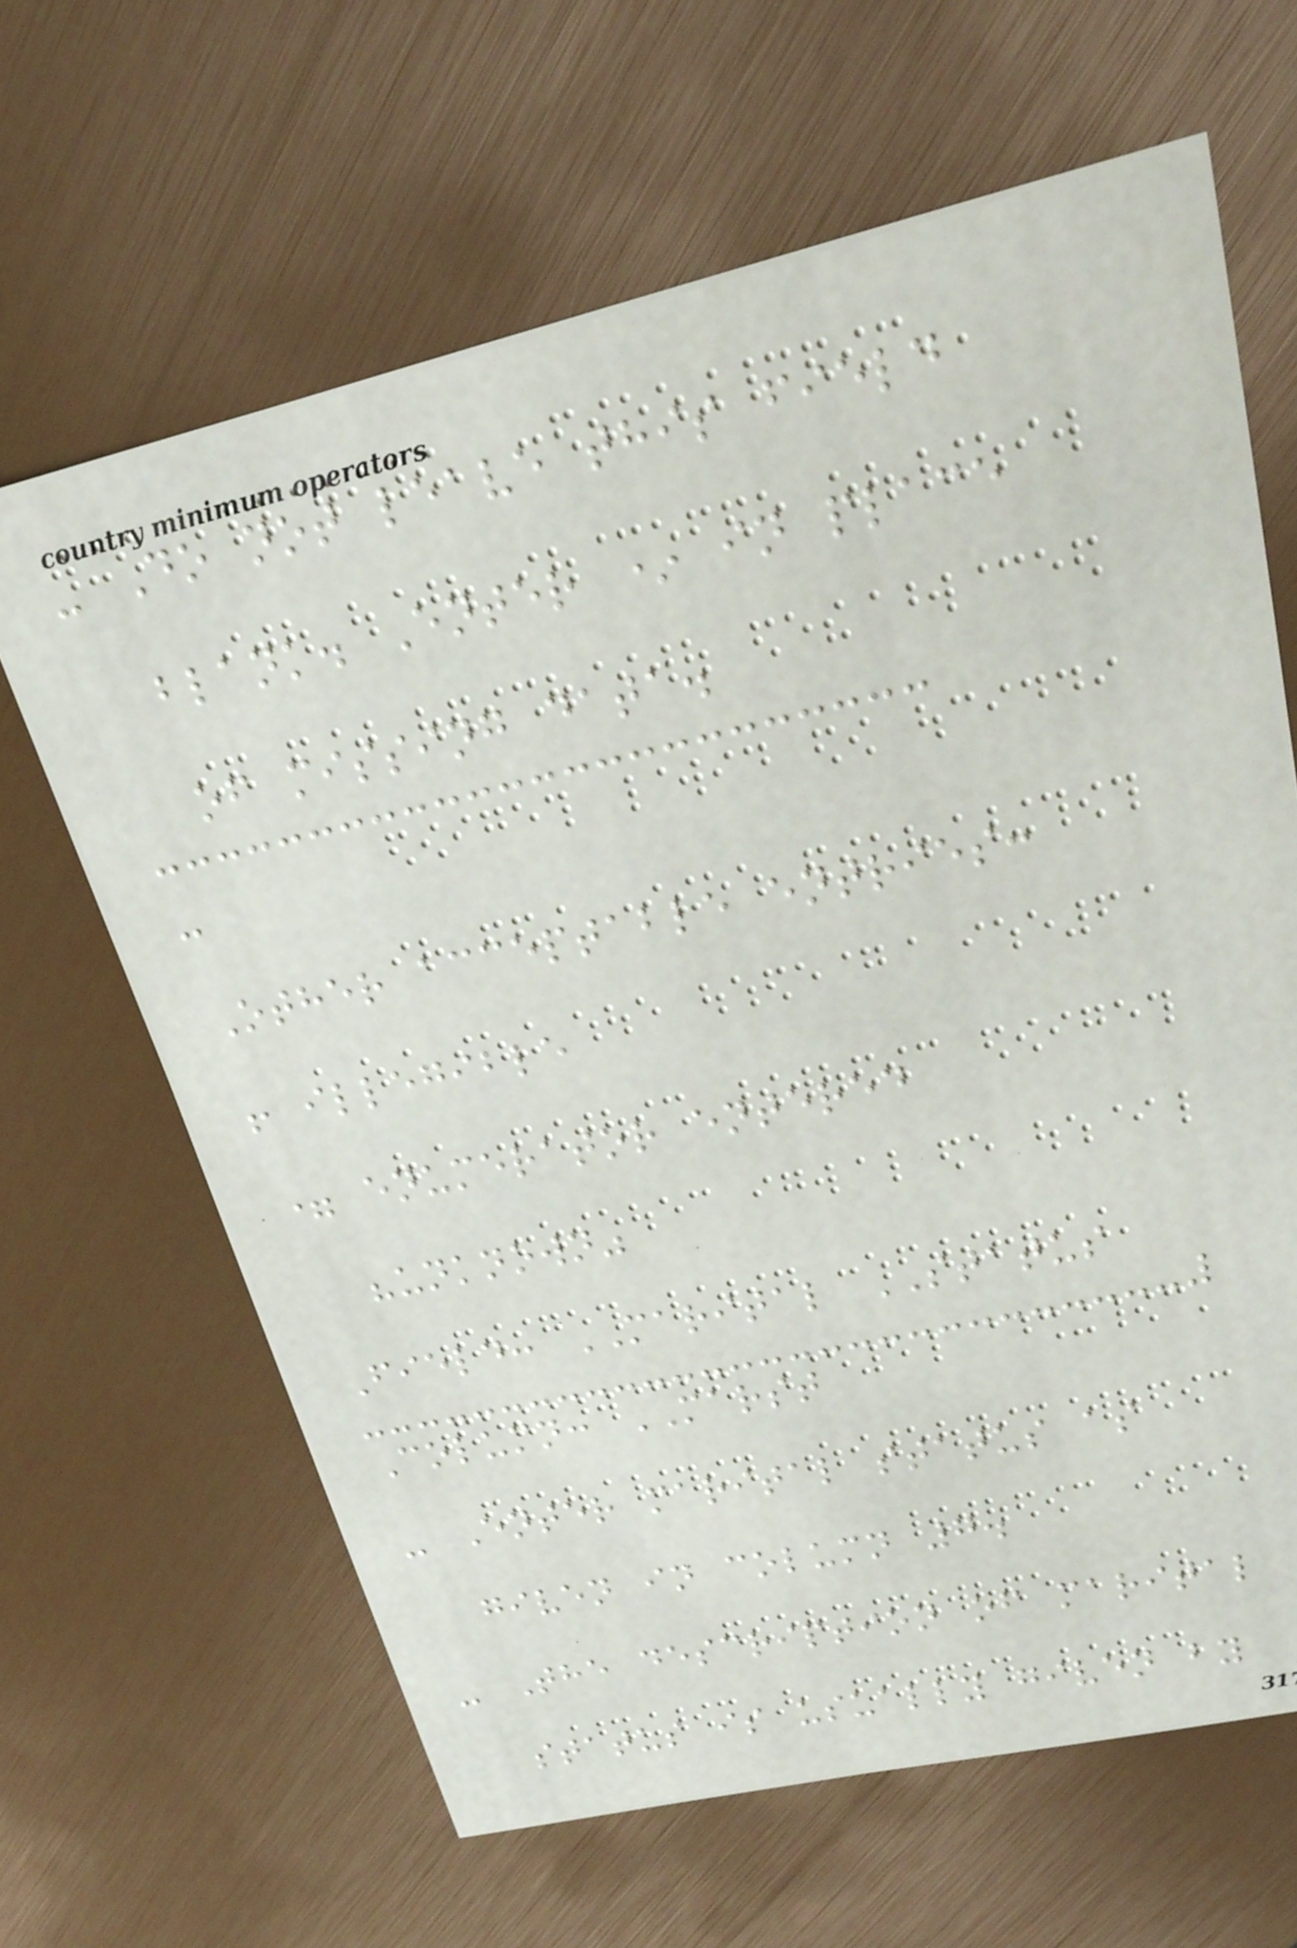- Do not leave this field
blank. Enter * in place
of missing data.
-
Other acceptable entries:
! illegible
= enumerator entered
"unknown"
Field: MARITAL STATUS
Column: MARST
- Enter marital status as
given in column 7.
- The description of marital
status is usually given by
